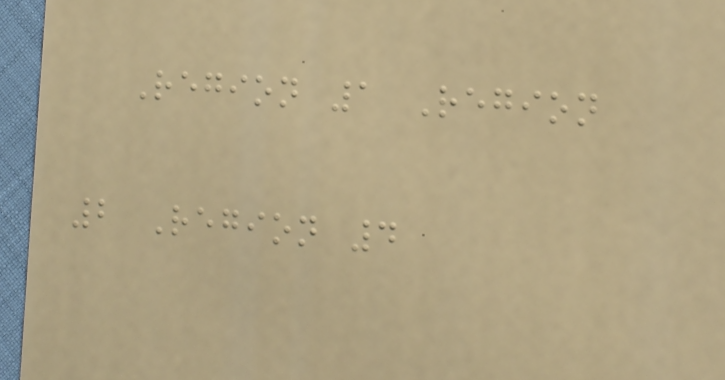Region 1 Region
2 Region 4
